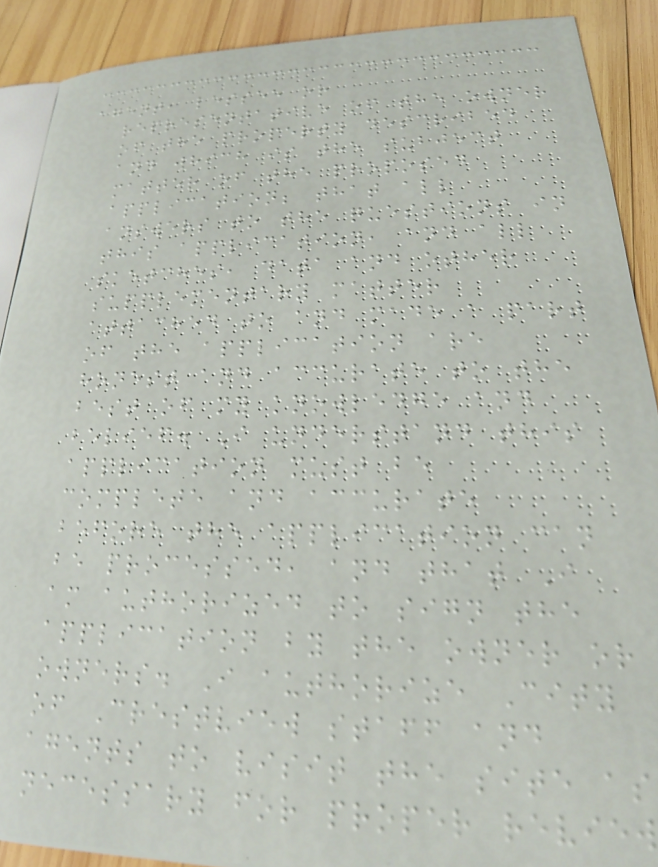agent, lessee or
representative of the owner
of the property described
and which is the subject
matter of the proposed
application; that all
answers to the questions in
this application, and all
sketches, data and other
supplementary matter
attached to and made a part
of the application are
honest and accurate to the
best of my knowledge and
belief. I understand this
application must be
complete and accurate
before the application can
be processed, and that I
am authorized to sign the
application by the owner or
owners. I authorize City
of Crestview staff and
agents to visit the site as
necessary for proper review
